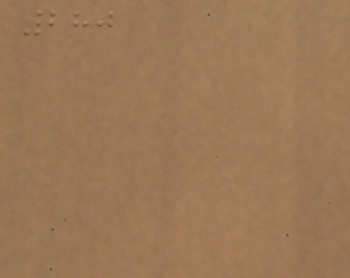280
